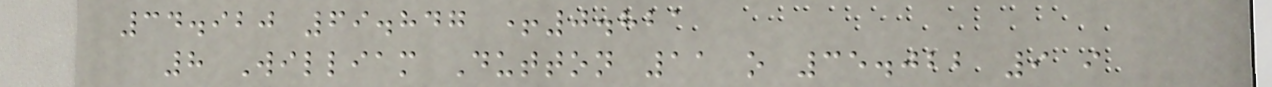34.920 69.847 +0.821
8 William Dutton 11 o 35.022 9 i
